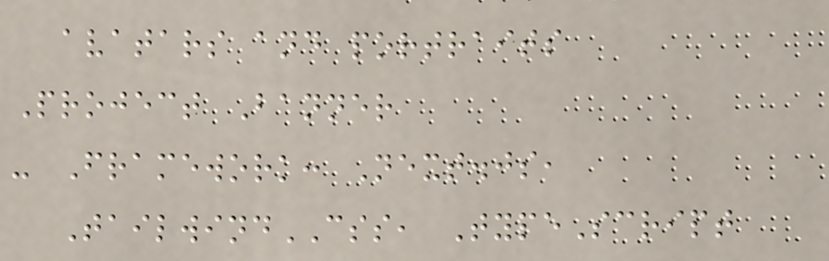avatars and portraits
Project Banner
- Framework: Next.js,
TailwindCSS, TypeScript
